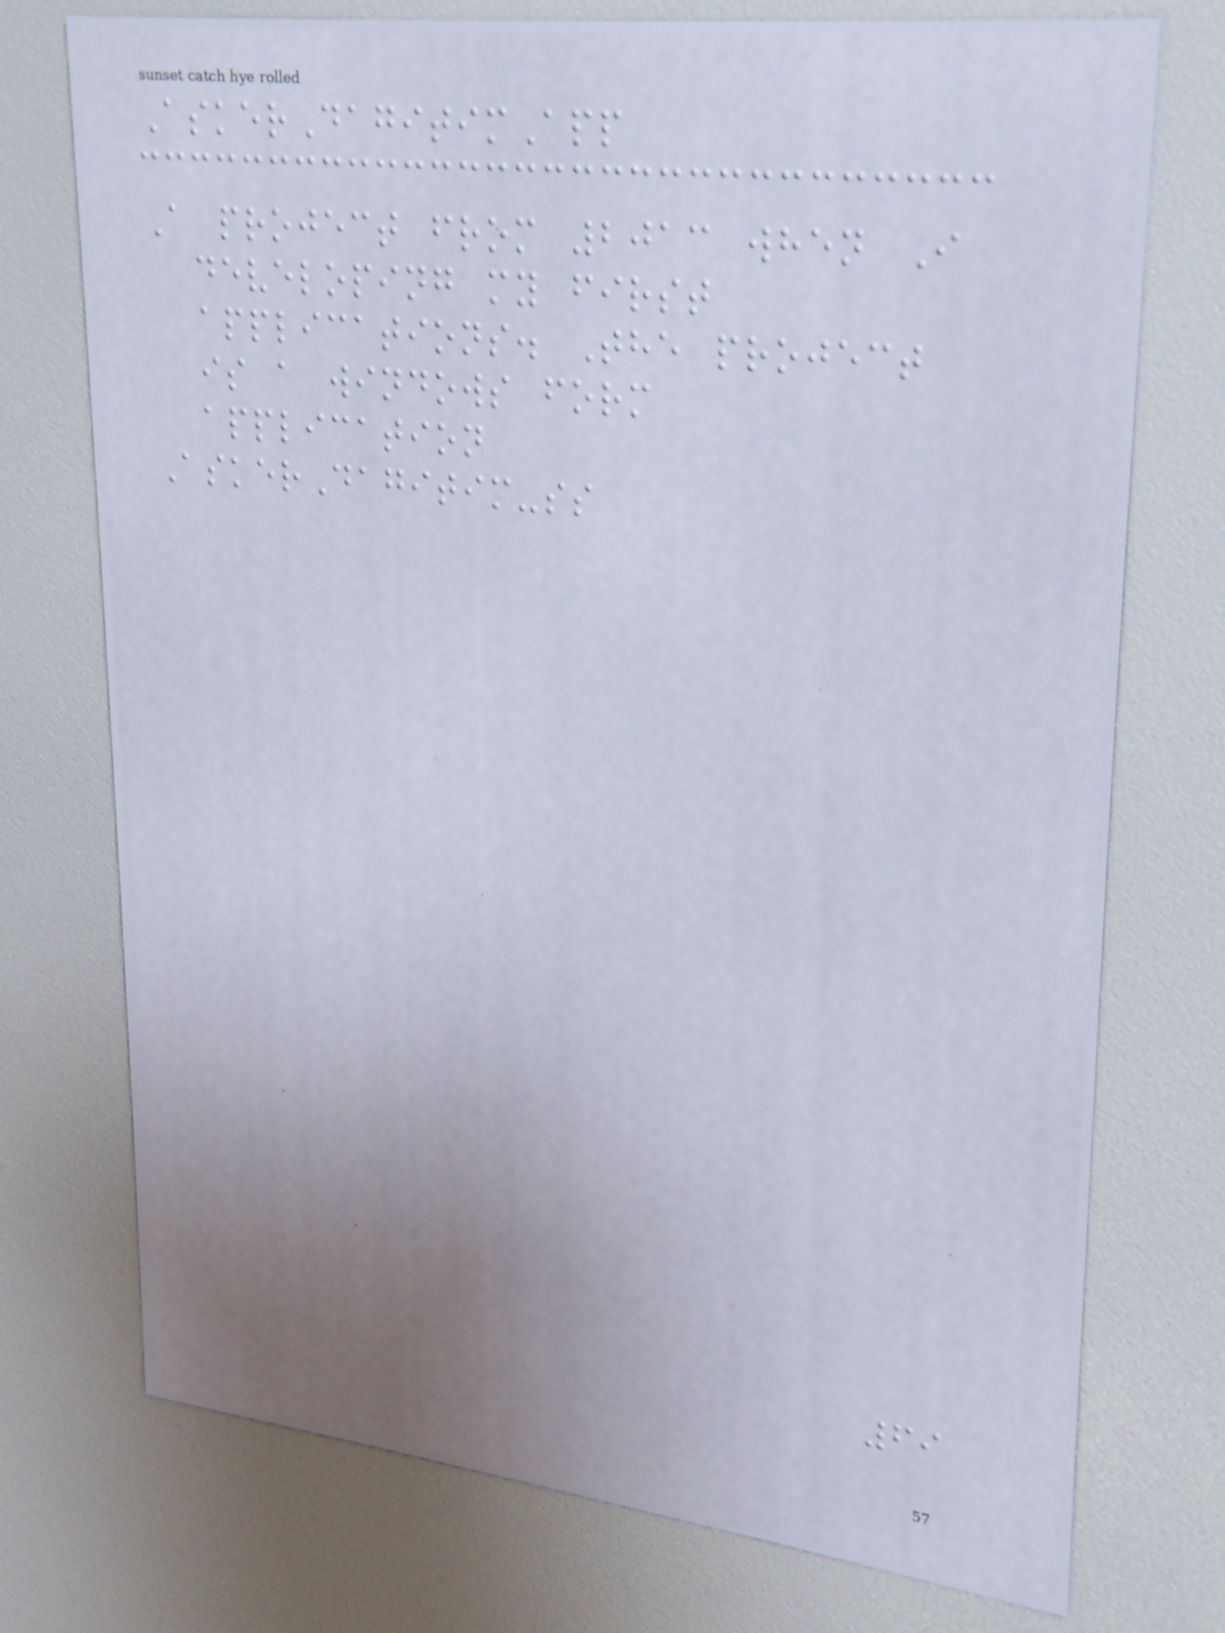AskerDagitimApp
A project from 2013 when I
developing my first
applications. The project
is a windows form
application
AskerDagitim-ss
69
